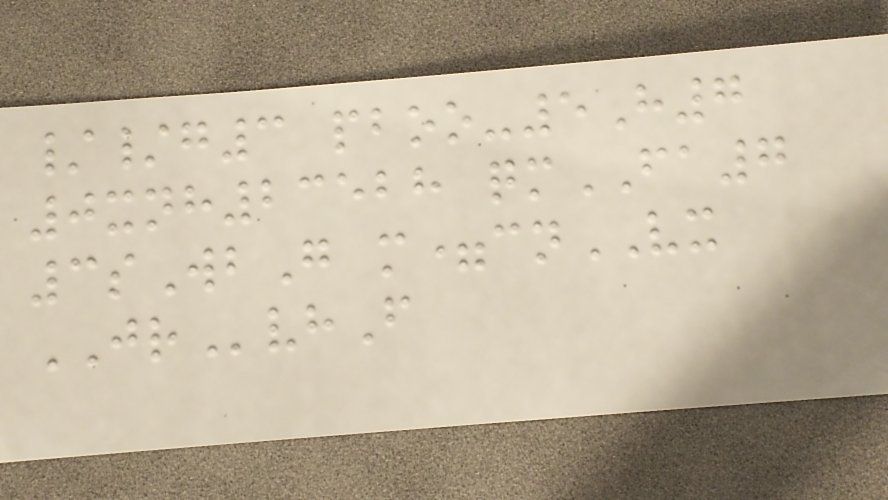//g3 pboo-5H7
0xnh23528 qmFA7
3sWbG m=cnVX
JRvhF
